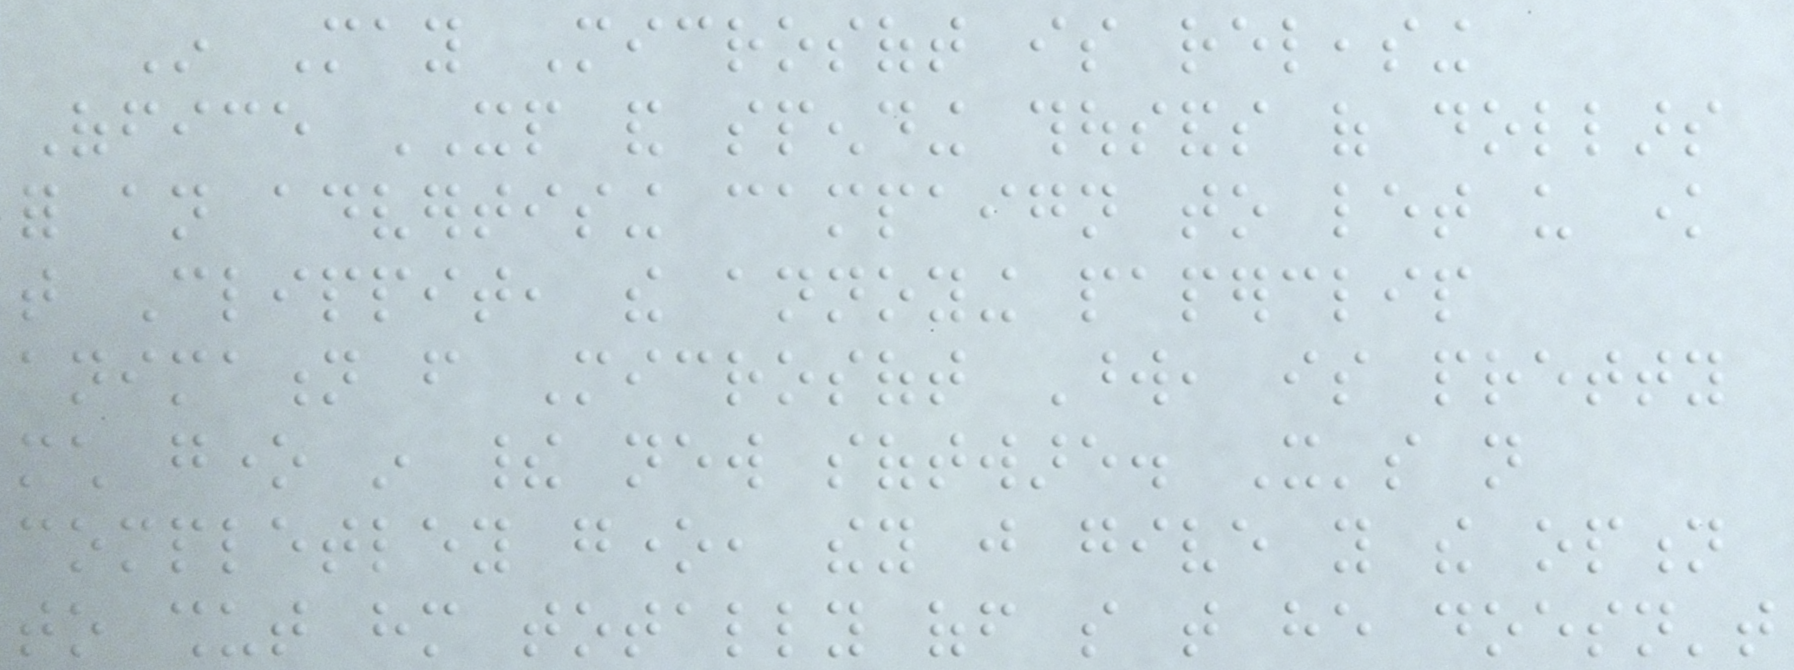In May Microsoft is releasing
Office XP and spending thousands of dollars
for an advertising campaign to let us know
that Clippit, the annoying paperclip
animation from Microsoft Word, is pretty
much gone in their new software. It's not
completley gone, they just give you the option
to shut him totally off so that he doesn't
